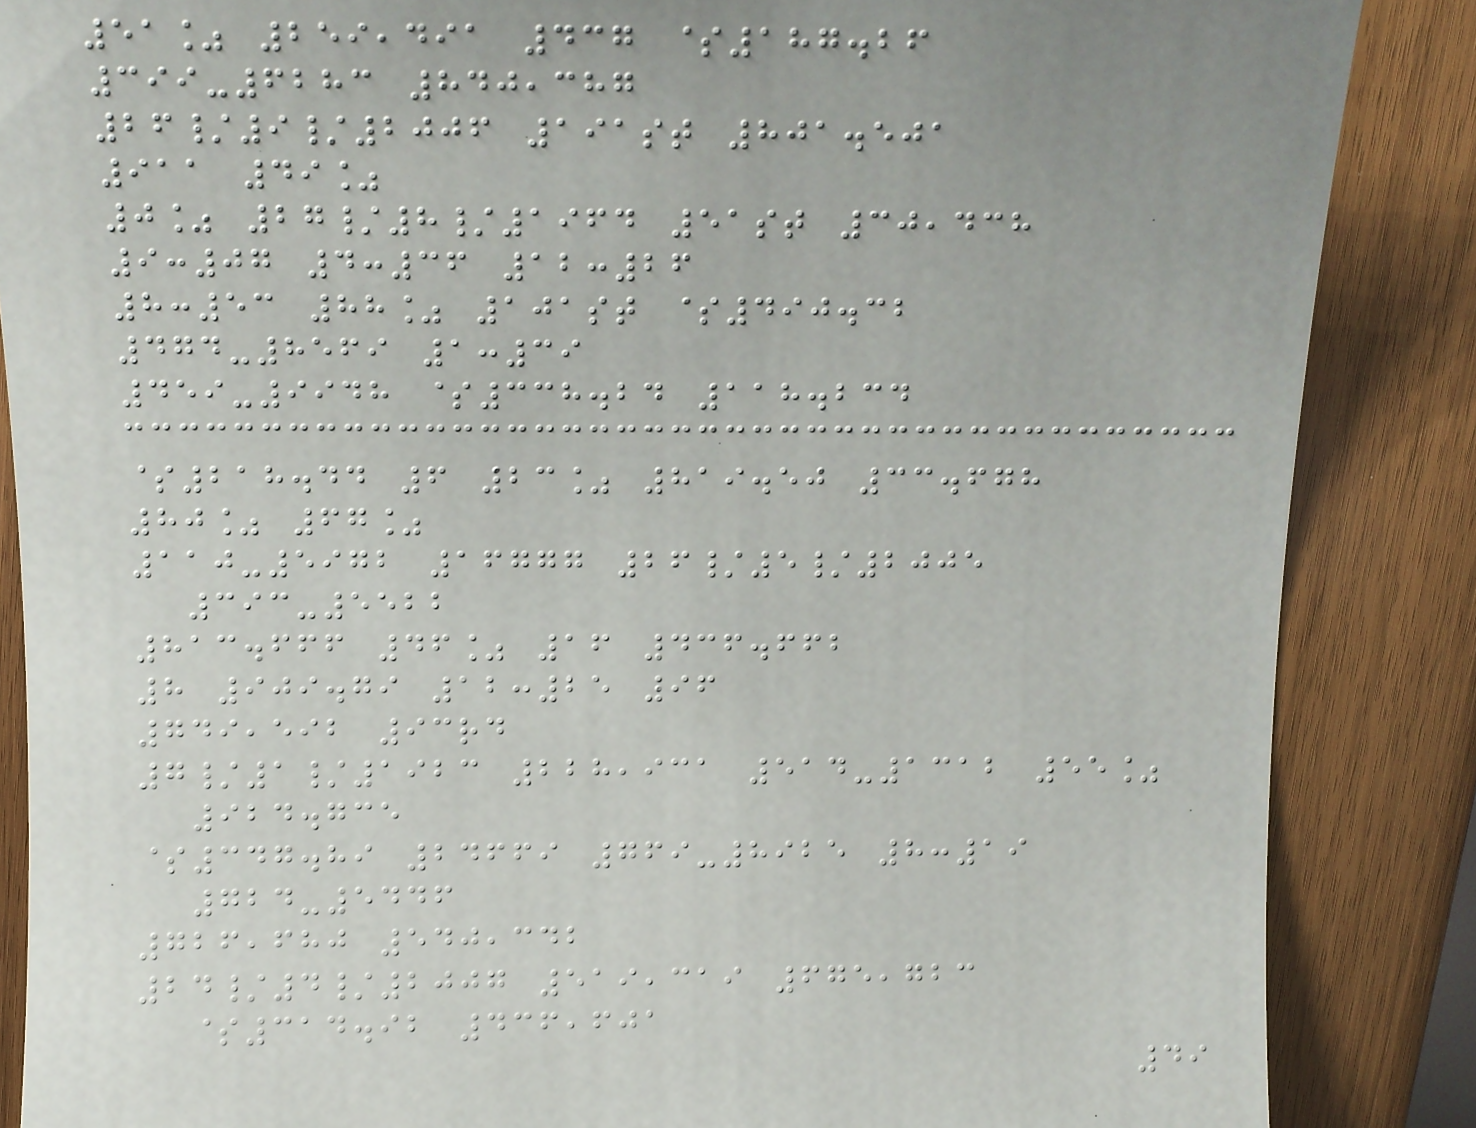51% 259,491 437 $187.26
399-6283 840,387
26/9/2006 191st 801.501
911 49%
0% 27/8/1964 51st 30,438
9:07 4:36 12:26
8:53 88% 101st $490.32
474-8569 1:39
459-9948 $338.24 118.234
$218.44 6 23% 819.50 33.678
80% 67%
110-5972 16777 26/5/2005
393-5522
813.666 46% 16 436.662
8 909.79 12:25 96
749,592 93rd
7/1/1923 228,931 514-1312 55%
924.735
$347.89 24669 769-8925 8:19
724-5446
726,680 540,342
24/4/2007 519,319 675,723
$314.92 436,601
49
